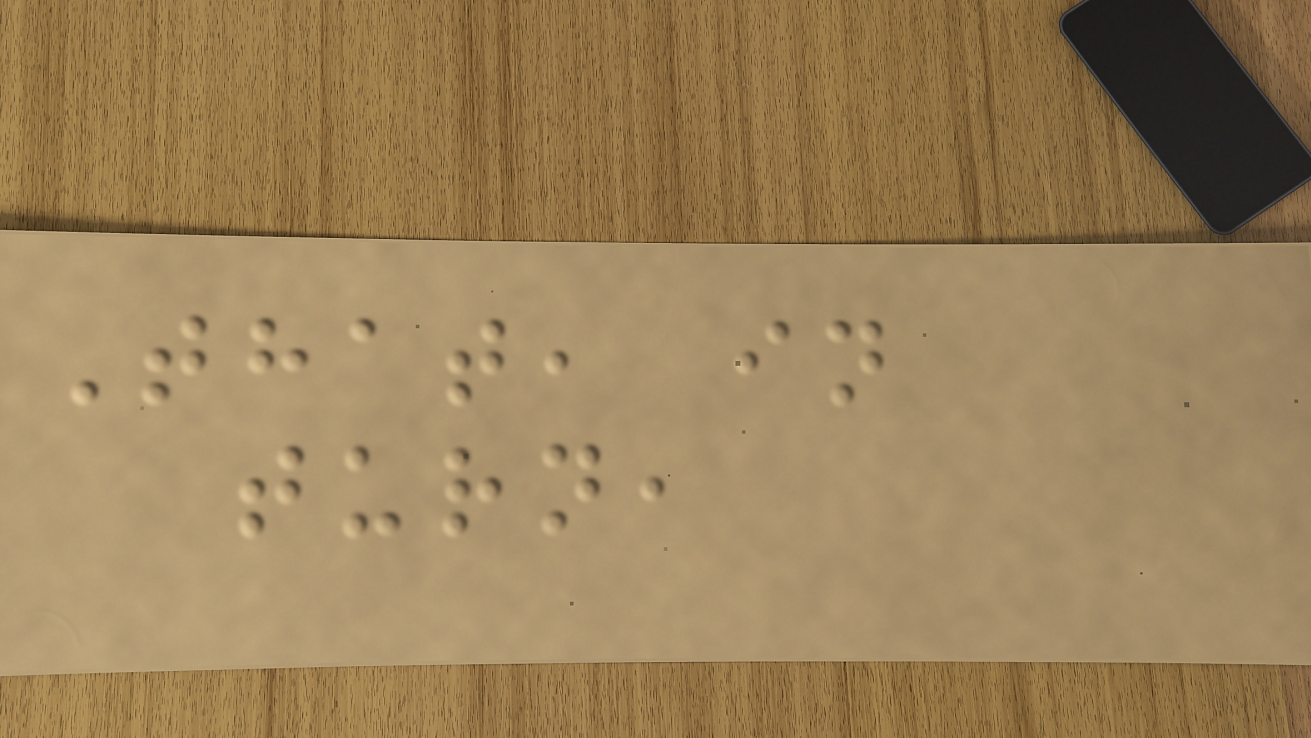That, in
turn,
